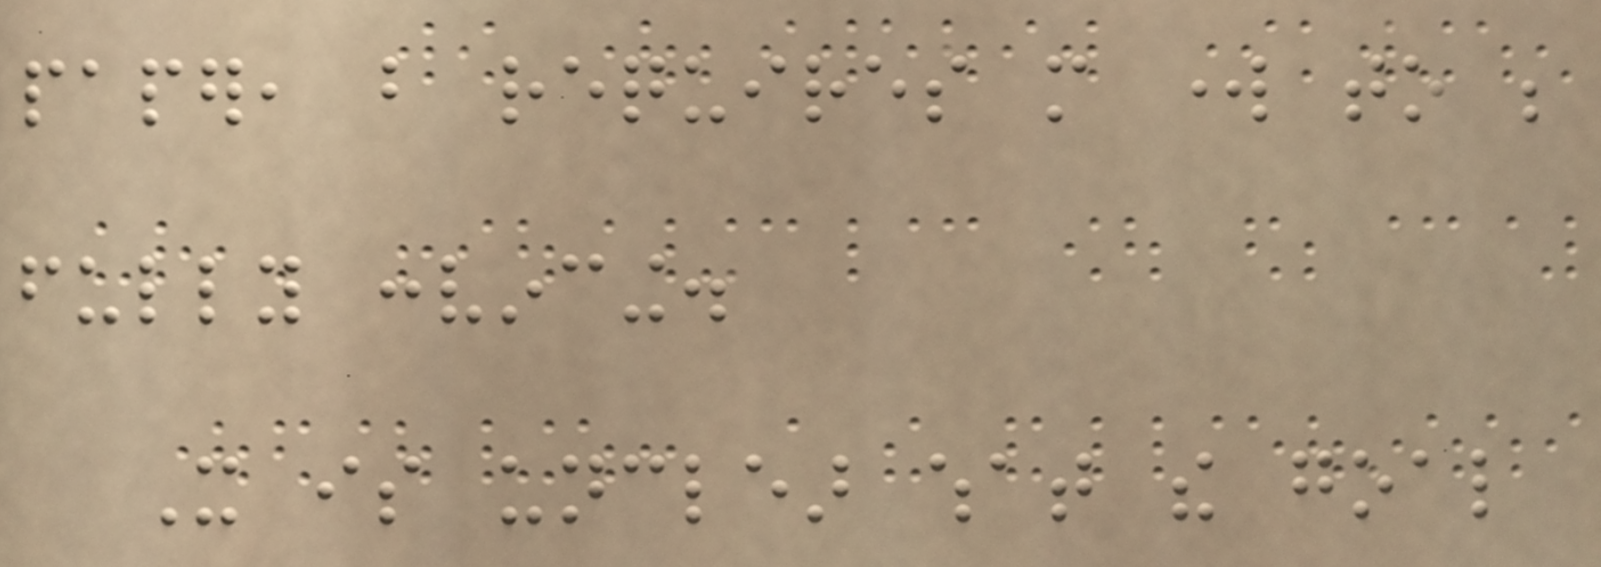paper, but requires more work to be
fully convincing.
It is unclear what the goal
